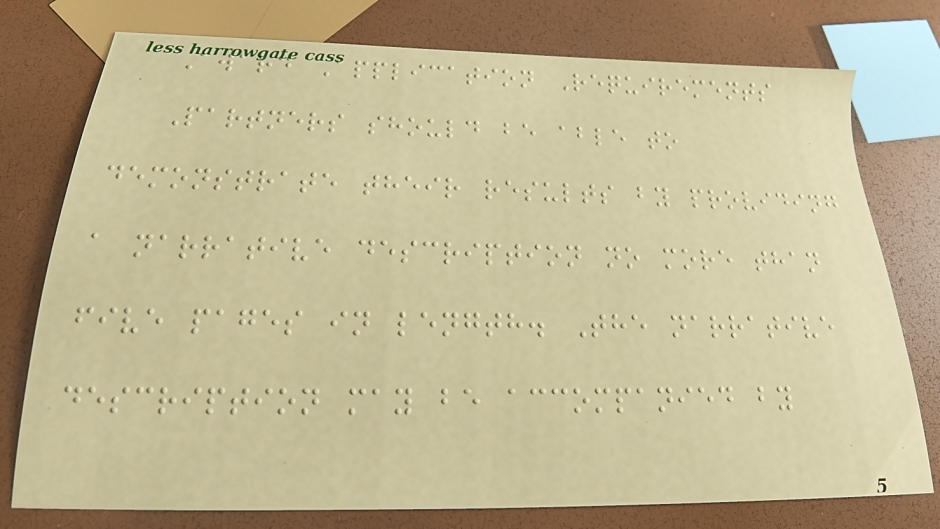Award Application Requirements
Partners should be able to
demonstrate their results by providing
a narrative description no more than
five pages in length. The narrative
description may be accompanied by
